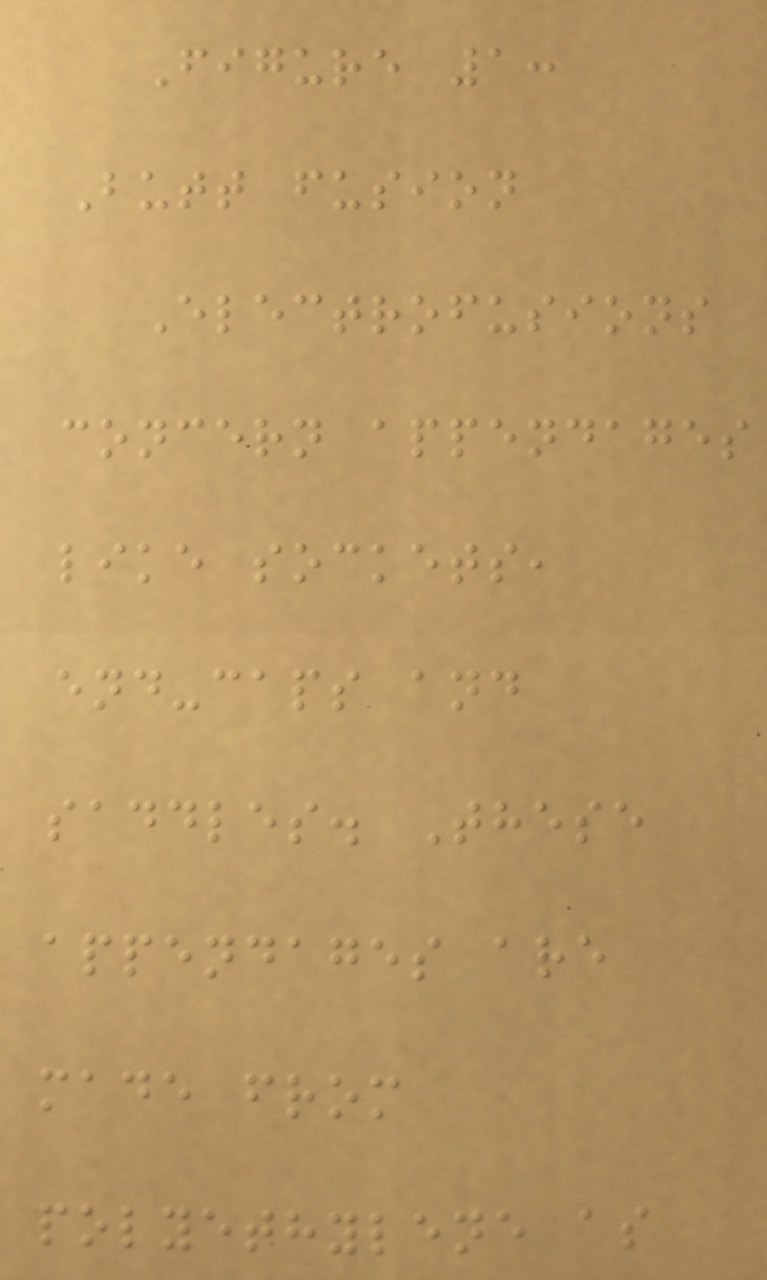Figure 1:
Butt fusion
Electrofusions
concern appendages
like sockets,
end-caps and
saddles. These
appendages are
made from
polyethylene as
